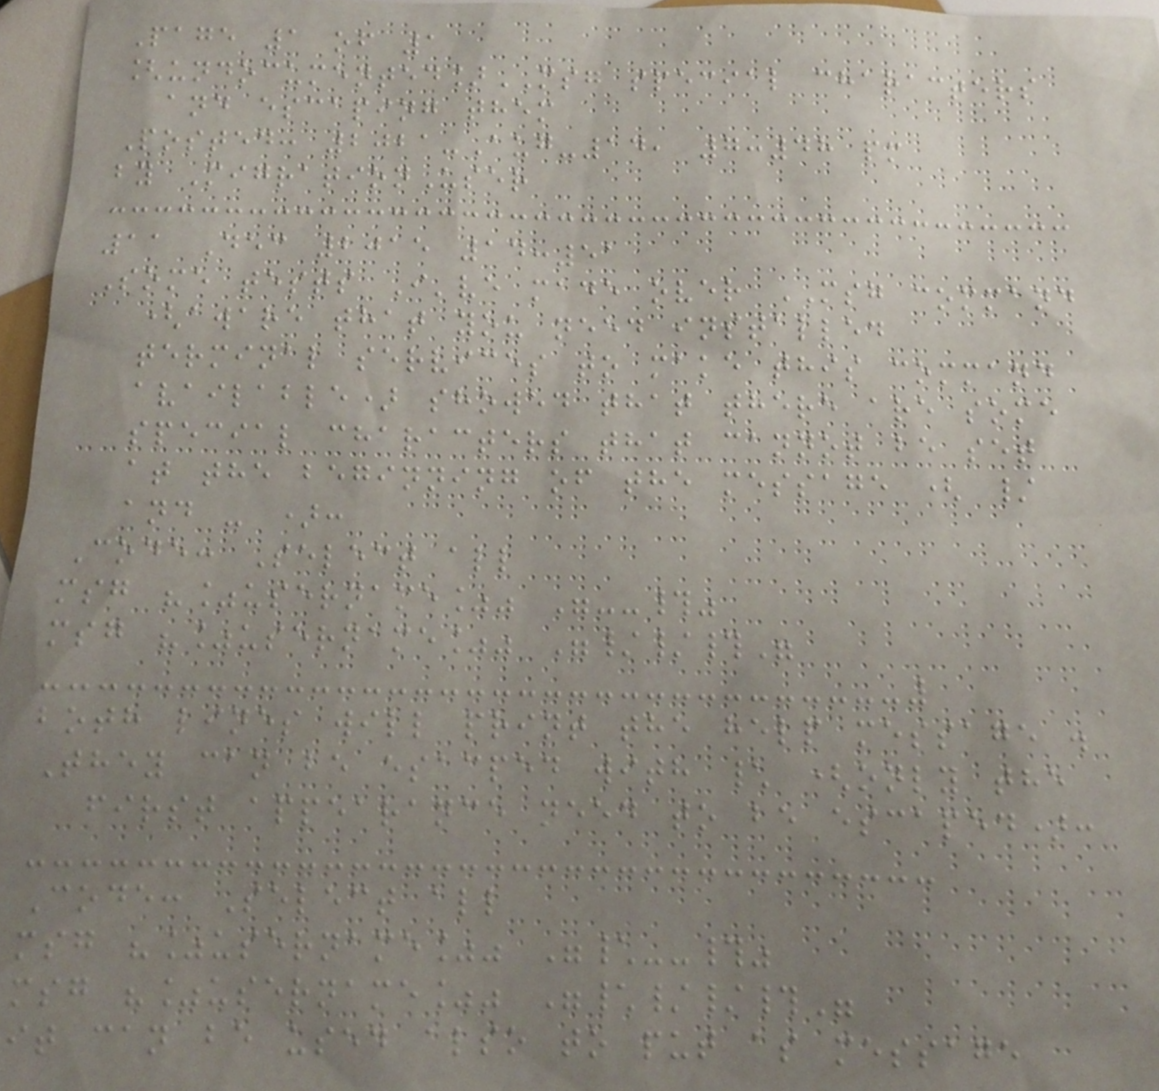Page 1 of 1
[undocumented]MSG special characters
and escaping them
Posted: 2021-Aug-14, 7:48 pm
by MigrationUser
11 Dec 2015 14:51
Some tests I've made over MSG command
(aware that you need installed
terminal services to make this command
available) showed that there are some
special characters that cannot be set
at the beginning of the message ( /
and - ):
Code: Select all
msg "%username%" "--#"
msg "%username%" "//#"
both lines will print the help message .
They can be esacped with \ (only the
first appearance need to be escaped):
Code: Select all
msg "%username%" "\--#"
msg "%username%" "\//#"
it can be used also to put as message
